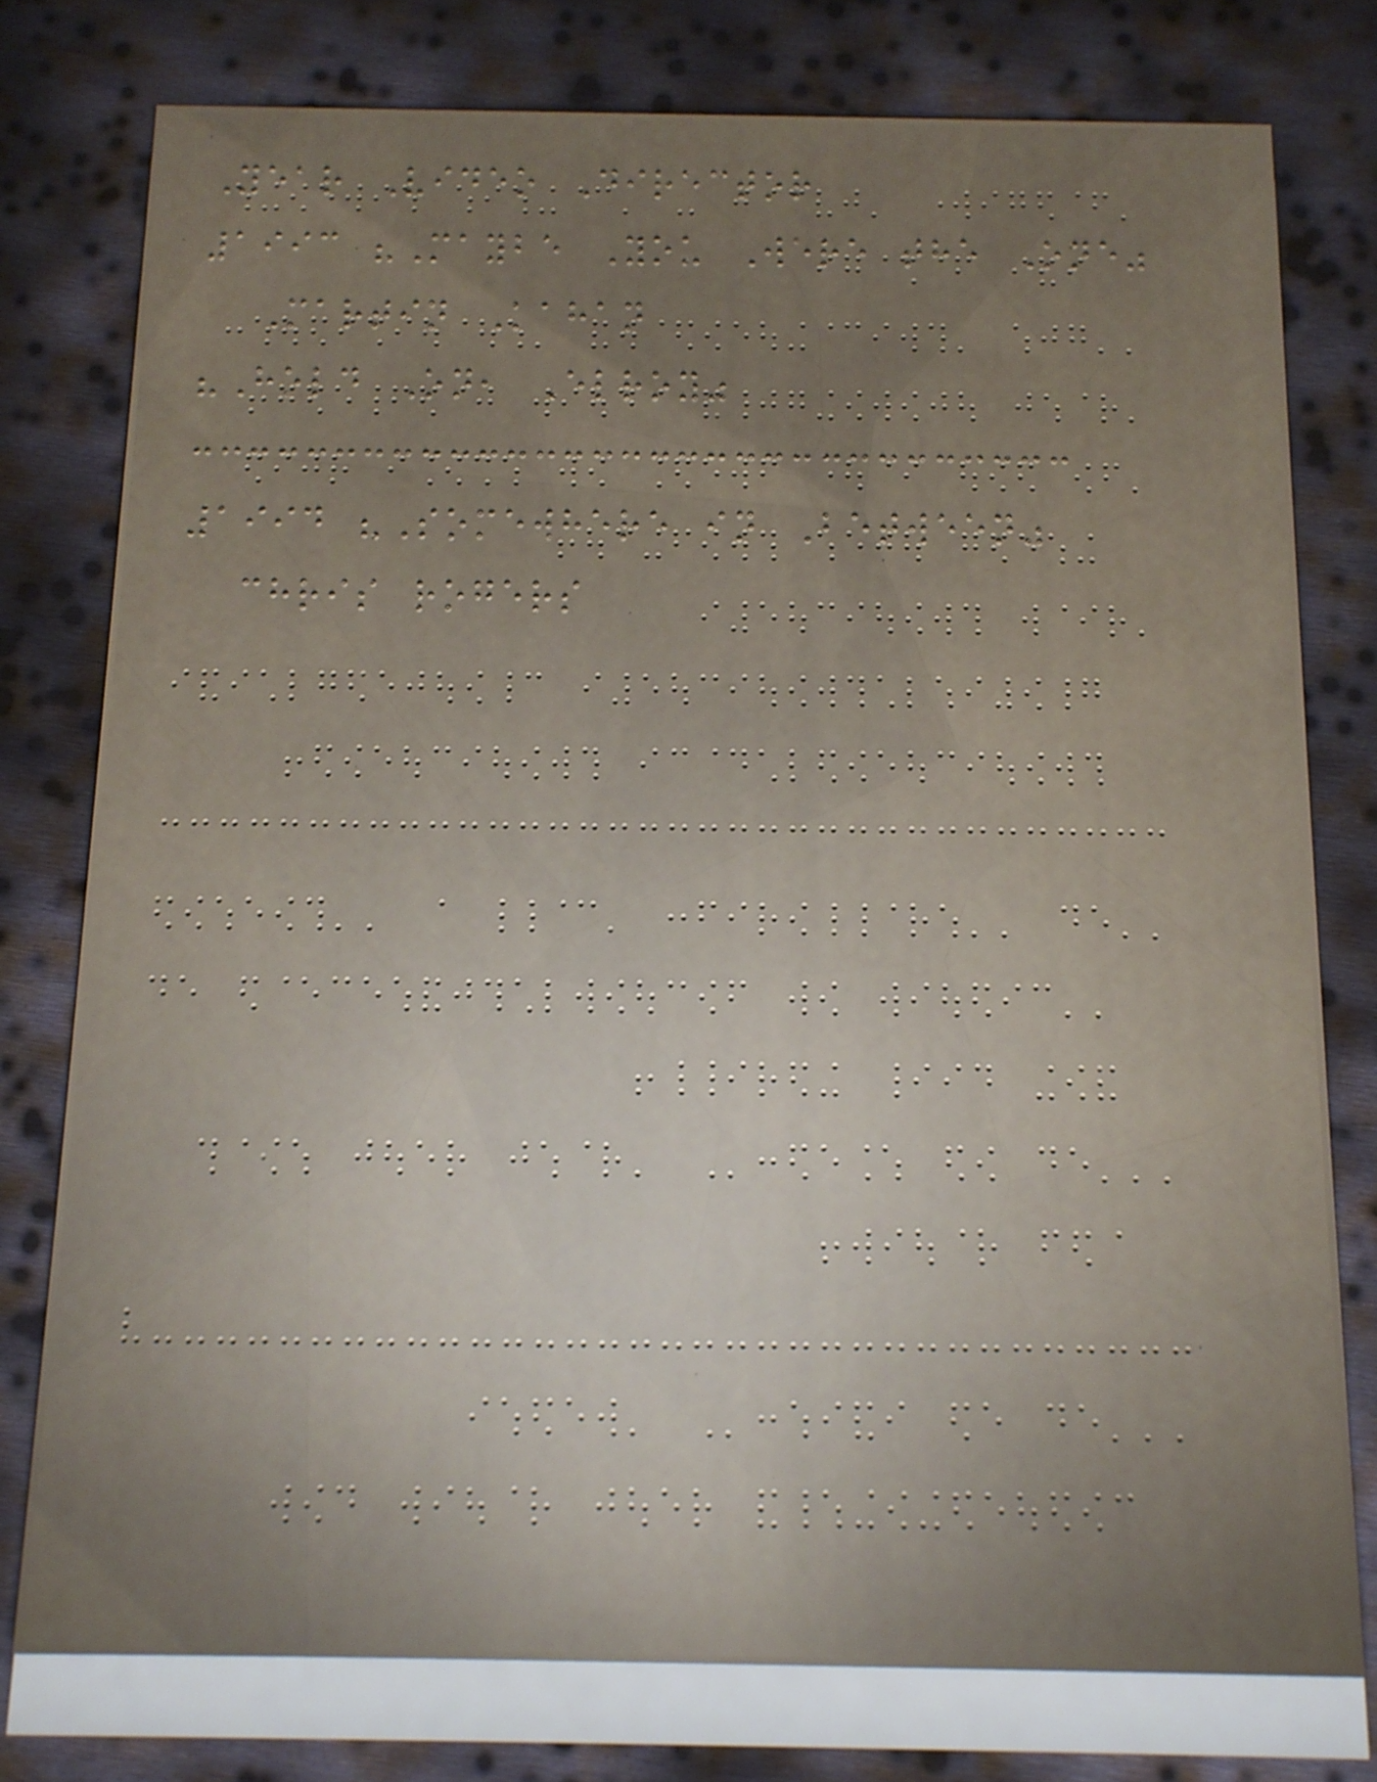Year Video Director
1993 "Maybe You Were the One"
Martin Kahan
"Hold On, Elroy"
1994 "Somewhere in Between"
chris rogers
